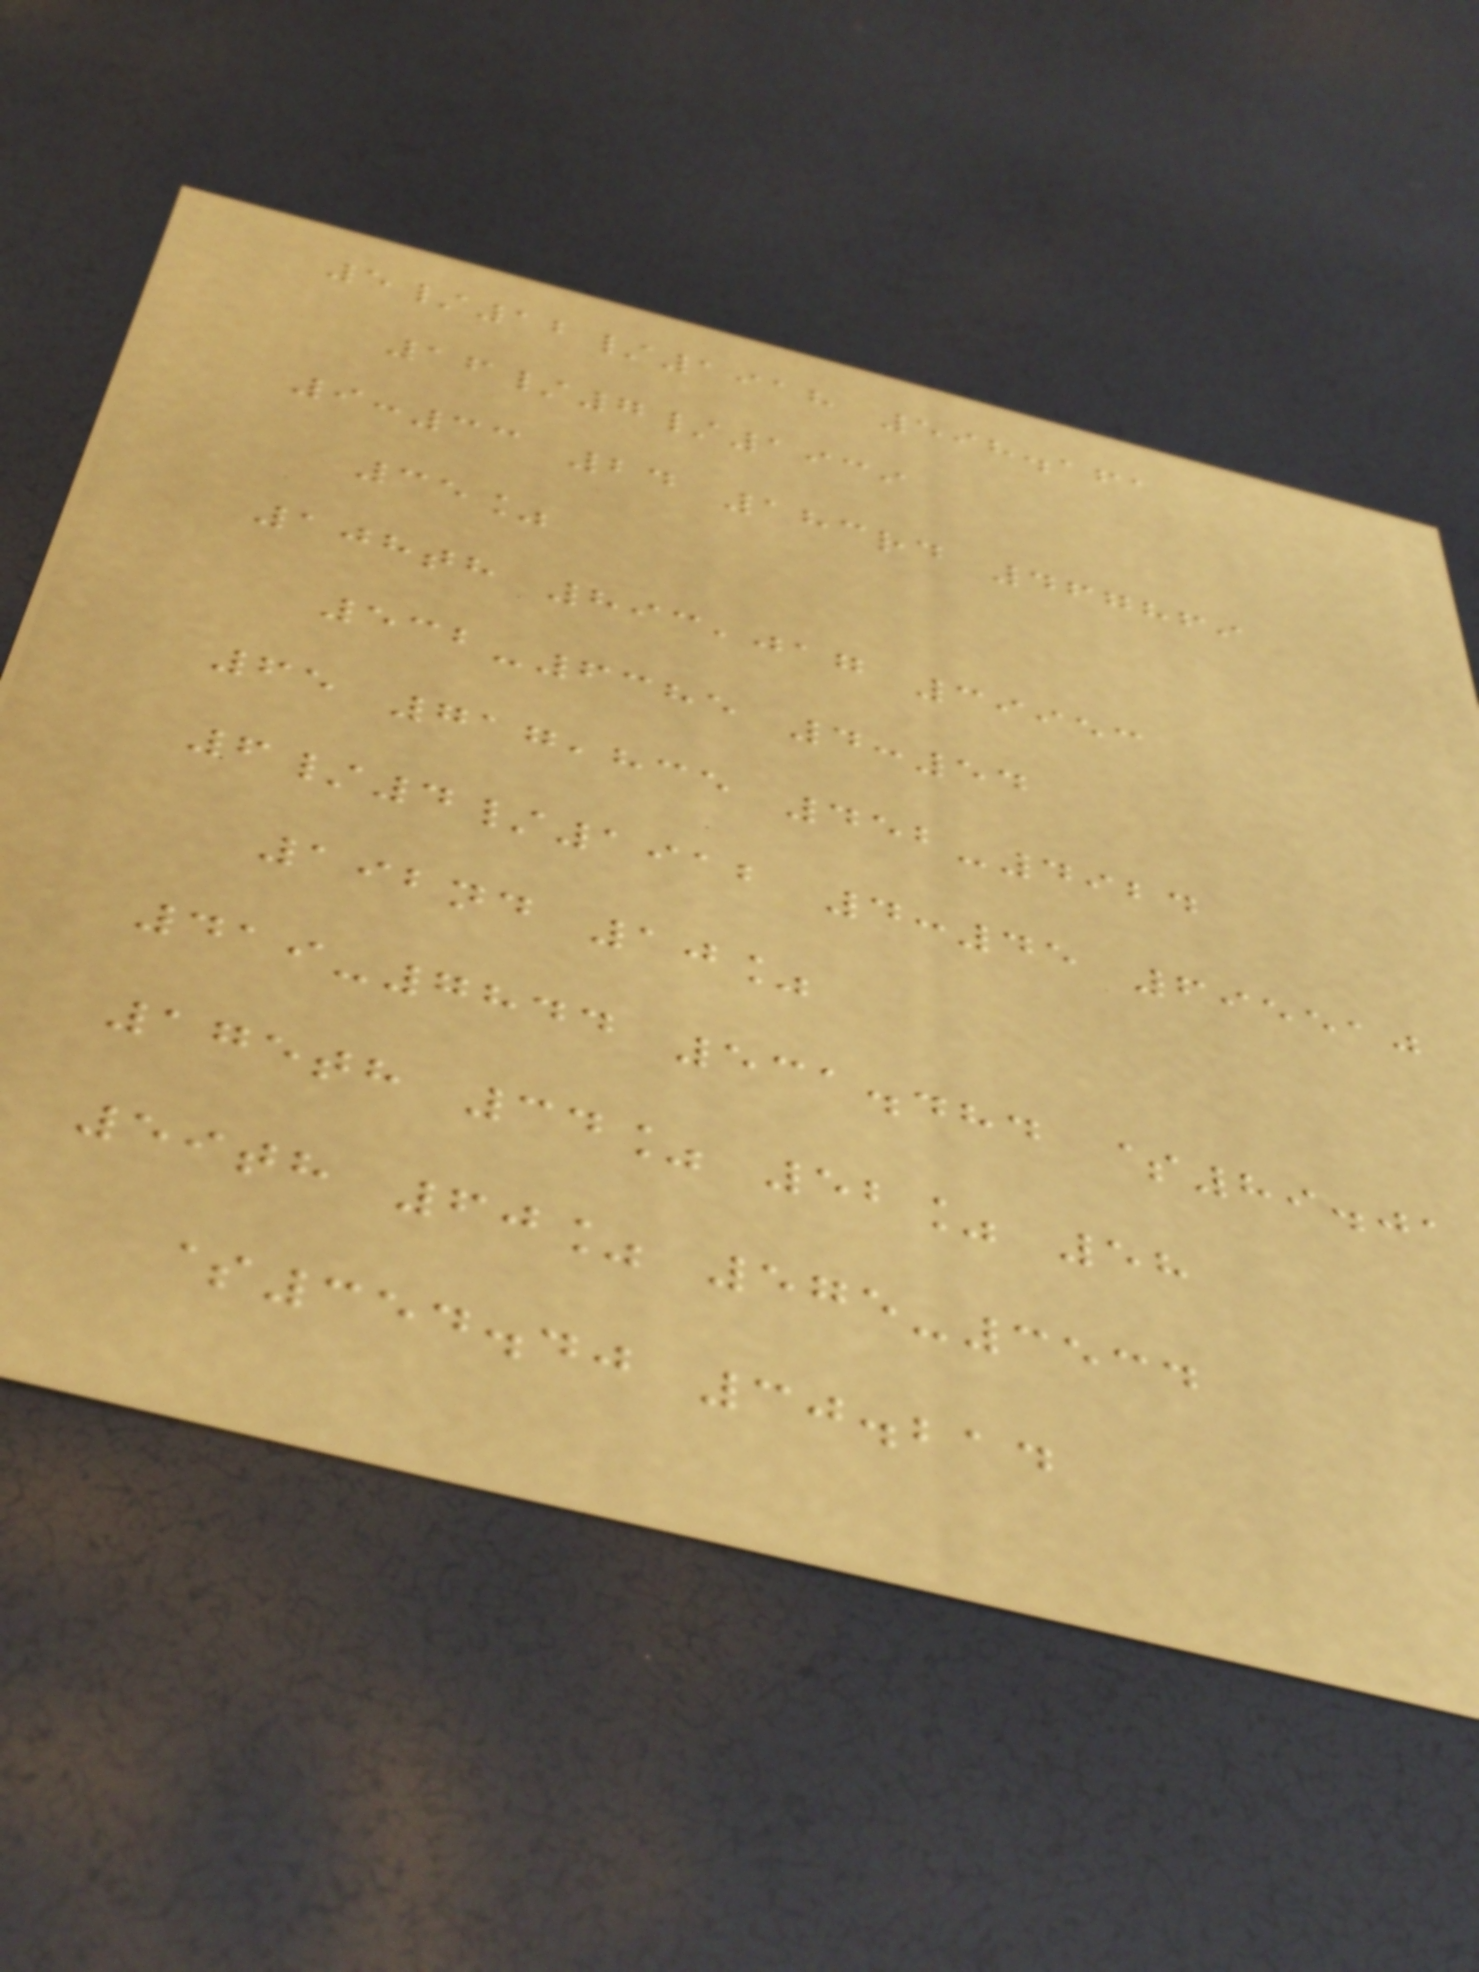5/12/1918 598.161
16/7/1939
9:33 24 183rd 467869
35%
108th 893,017 39953
532-6385 4:54
65 717,835 452-4924
6/4/1912 4:45 695510
192nd 10%
419-7844 531.484 $89.01
175th 34% 52% 58
59th 60% 575-3534
$354.40 30.214
